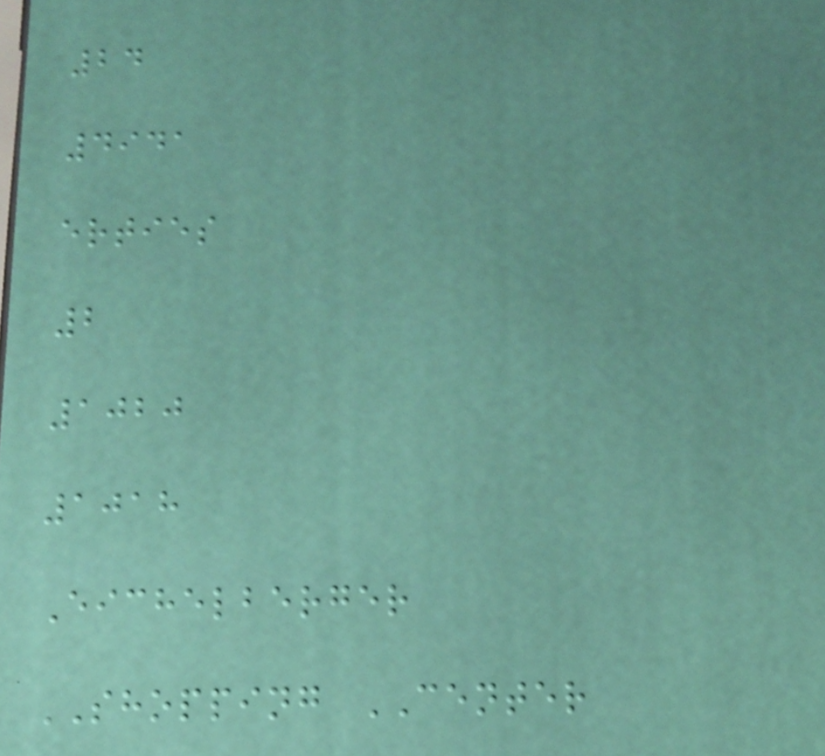24
4941
erties
2
1020
1018
Eichelberger
SHOPPING CENTER
